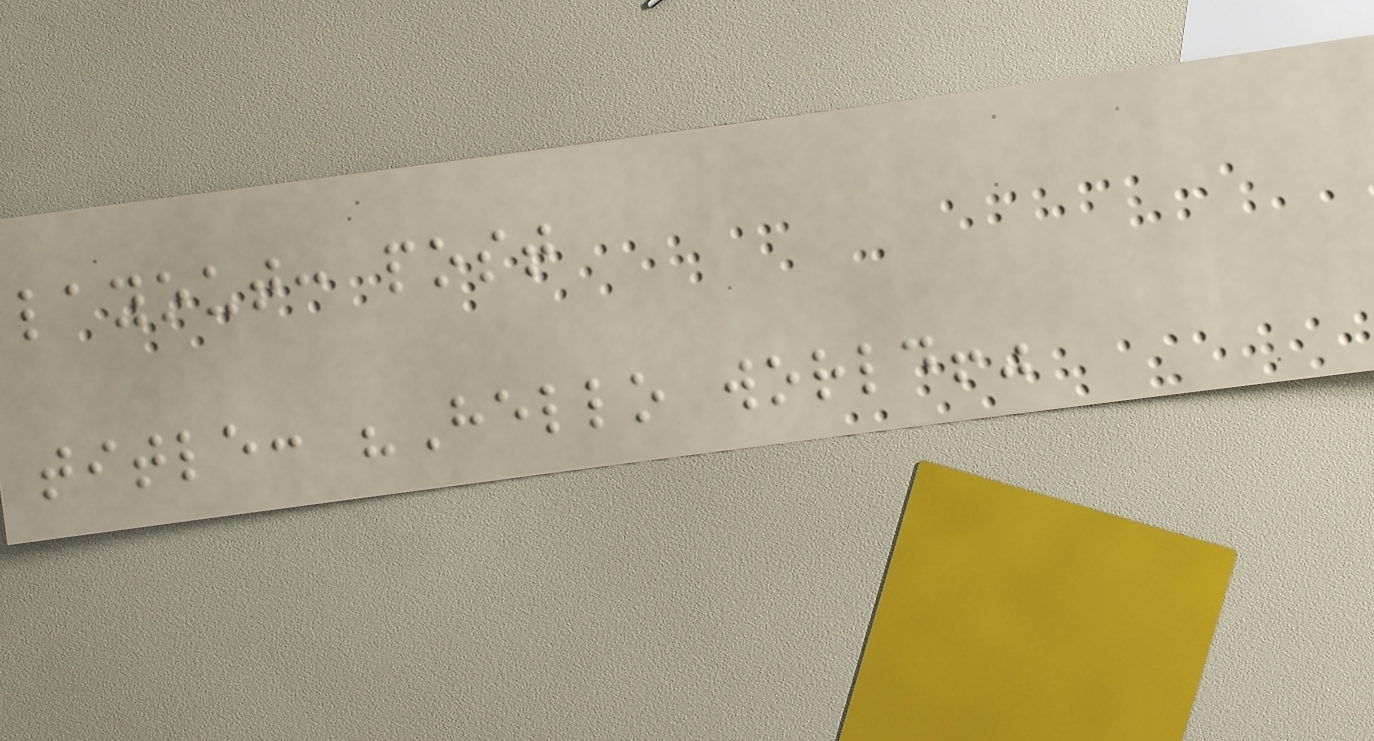layout: post
title: "Hello world!"
